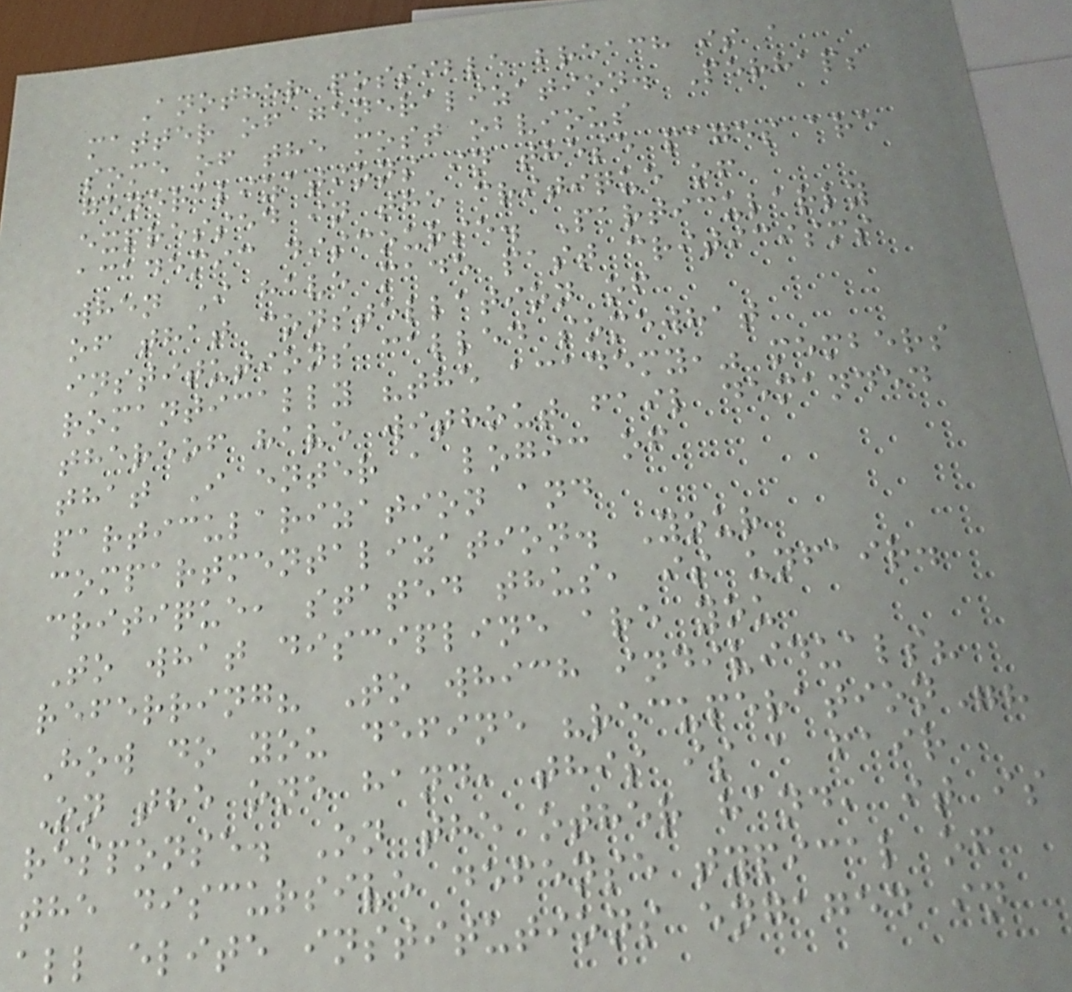Another possible breach is a
matter of generalization. Perhaps
some of the most obvious
generalizations in these pages are
expressed in the critique of
academic discourse. Particularly
when I have made past criticisms
of that constellation of
institutions called somewhat
romantically "the academy," members
thereof have without fail demanded
that I enter a logic of
particularization and
compartmentalization. Your
critique, stated thus, is unfair.
To what discipline are you
referring? To which individuals?
How do you define "recuperation"?
On the one hand, this is a fair
response. On the other hand, it is
the discursive defense typical of
all elite institutions engaged in
